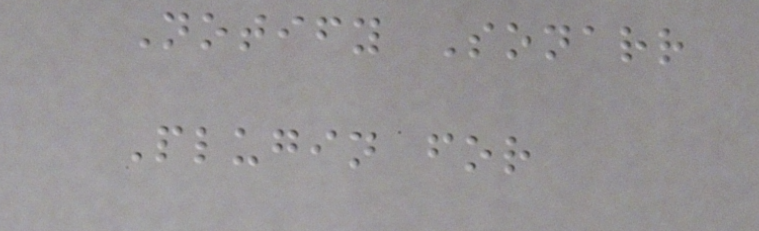Notify Sonarr
Plugin for
